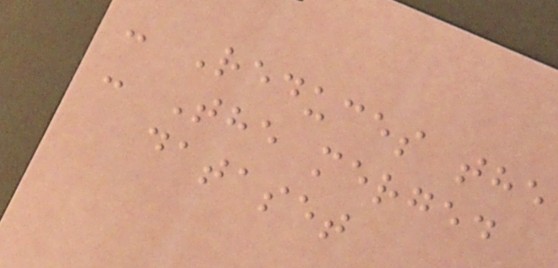- Reduces the
- The merged
dataset
